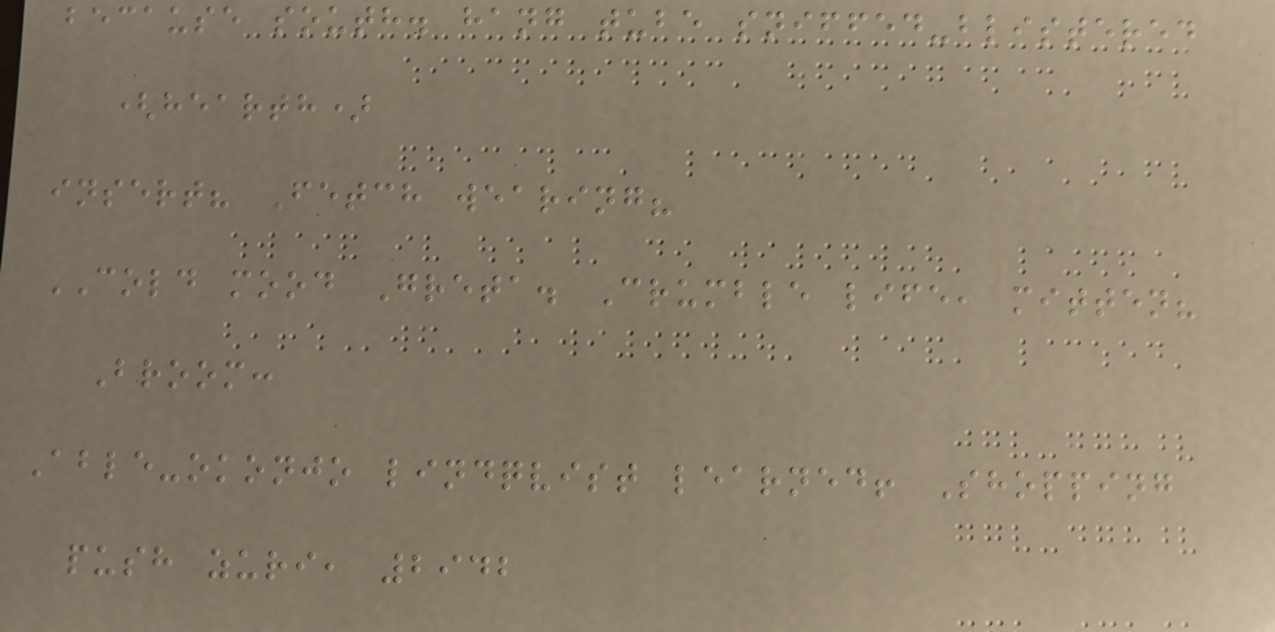because south. hang tube sniffed-blistered
(hearth)
insert? Fetch wearing?
COLD mood Greta. Crumble life, mitten?
Broom:
Able-okonjo lindqvist learned! Shopping
push zuri, 2942
